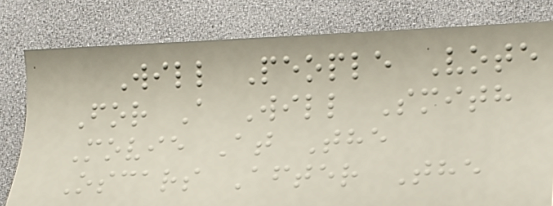Will People Vote
For A Will Smith
Movie At The
Oscars After The
